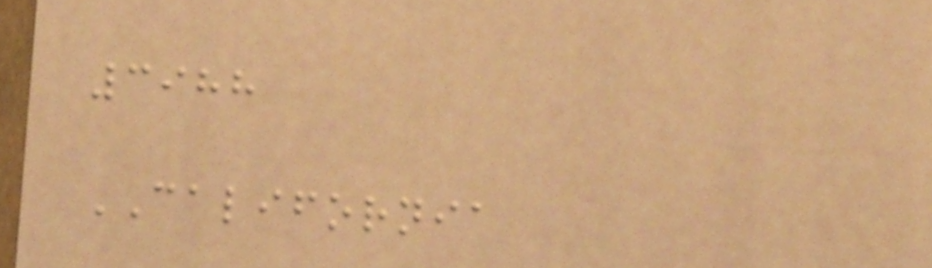3988
CALIFORNIA
